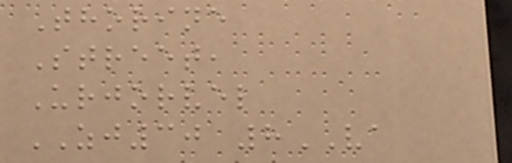Thorine
Street,
Urjorvel
ZJ30 8VA
